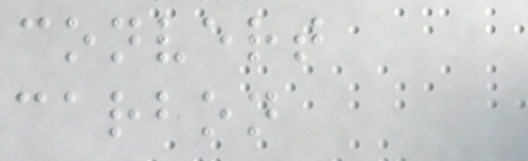convert
carbon
